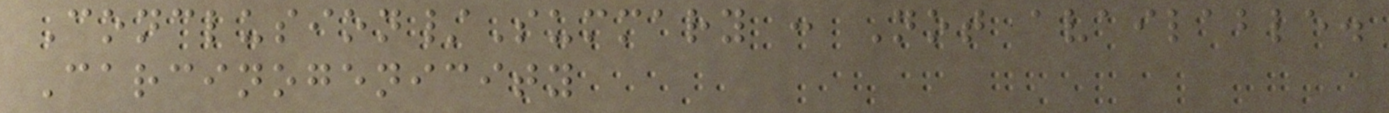Conclusion/Summary : Not available.
Carcinogenicity
